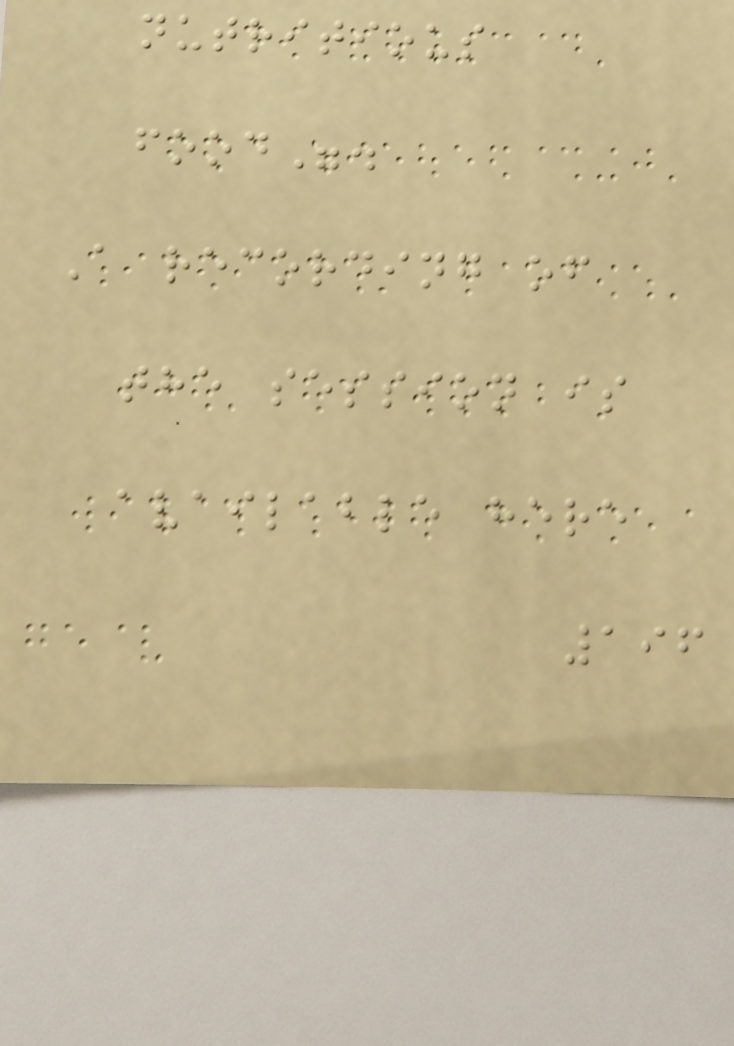nutritious
food".
A recording of
the session is
available here
196
